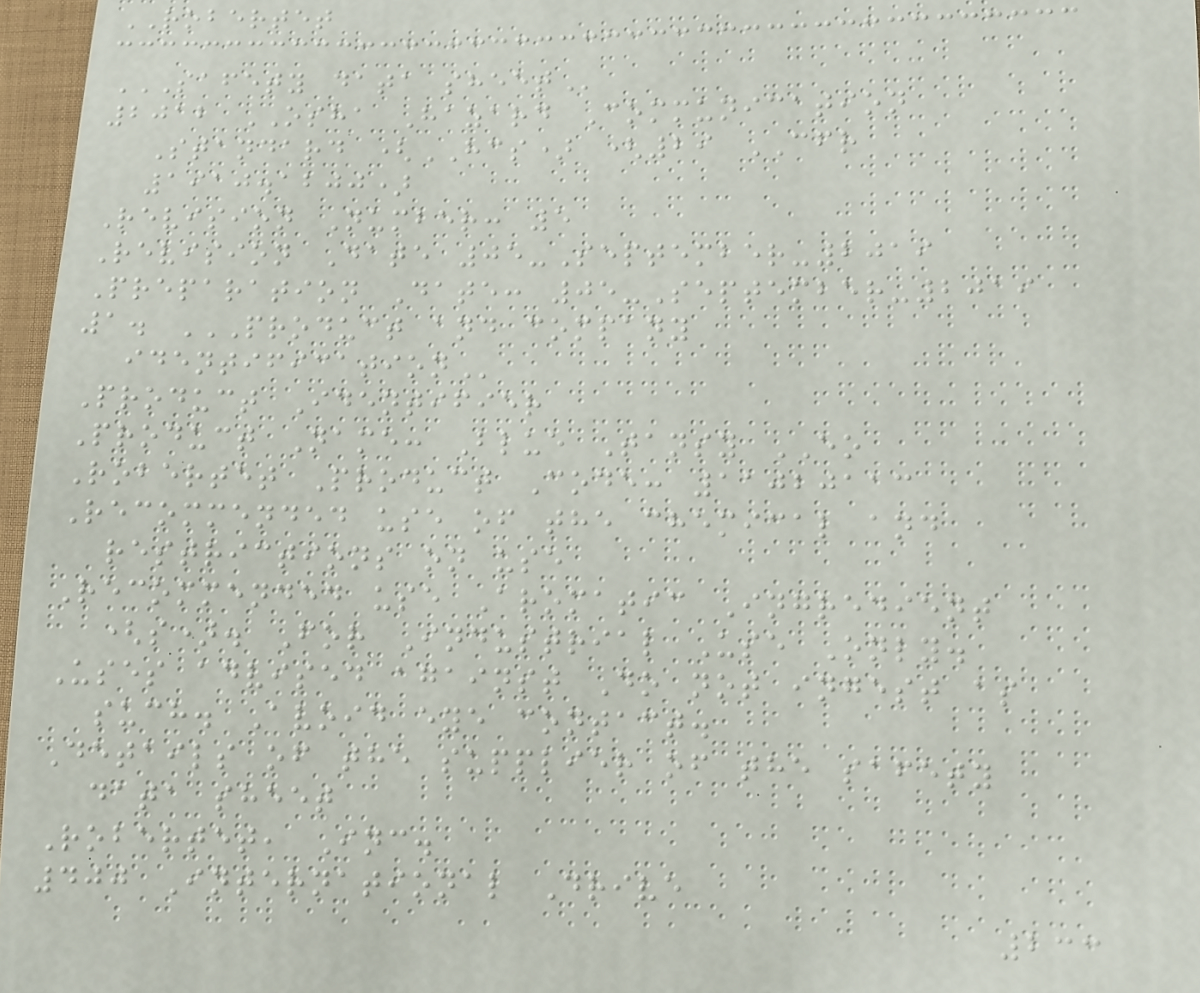ROBERTET
SAFETY DATA SHEET
2012 OSHA Hazard Communication
Standard (HCS) (29 CFR
1910.1200)
Revision Number: 5
Revision Date 05-September-2019
Preparation Date: 05-September-2019
1. PRODUCT AND COMPANY
IDENTIFICATION
Product Identifier
Product Name: Blue Tansy EO
Robertet Product Code: 11020113
Recommended use of the chemical and
restrictions on use
Recommended use Aromatic Ingredient
(s). For Industrial Use Only.
Uses advised against Do not ingest as
such. Avoid eye contact.
Details of the supplier of the safety
data sheet
Robertet, Inc.
400 International Drive
233
